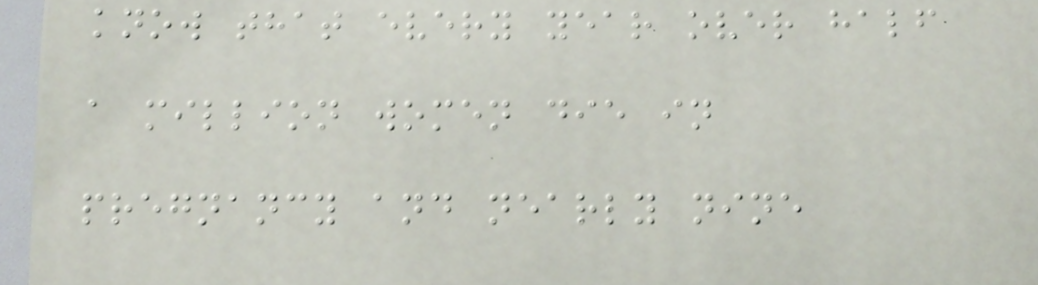know that every year over half
a million women die in
pregnancy and nearly nine
